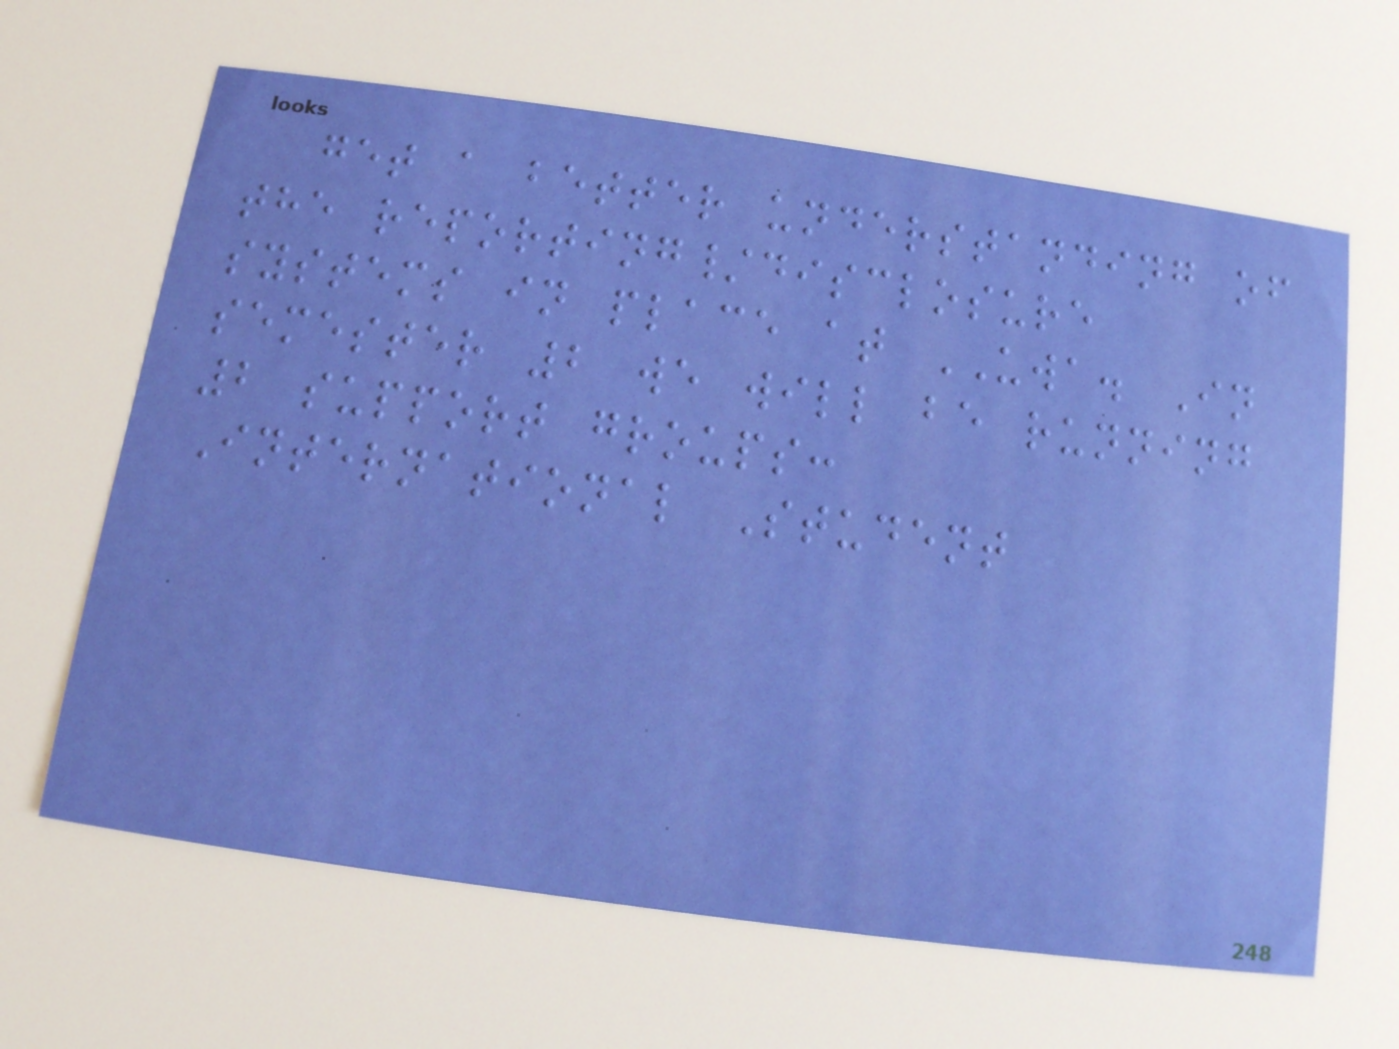get a better understanding of
the reporting/disclosure
systems in place at UWA. In
semester 2 we will be running
2 support groups:
International Student
